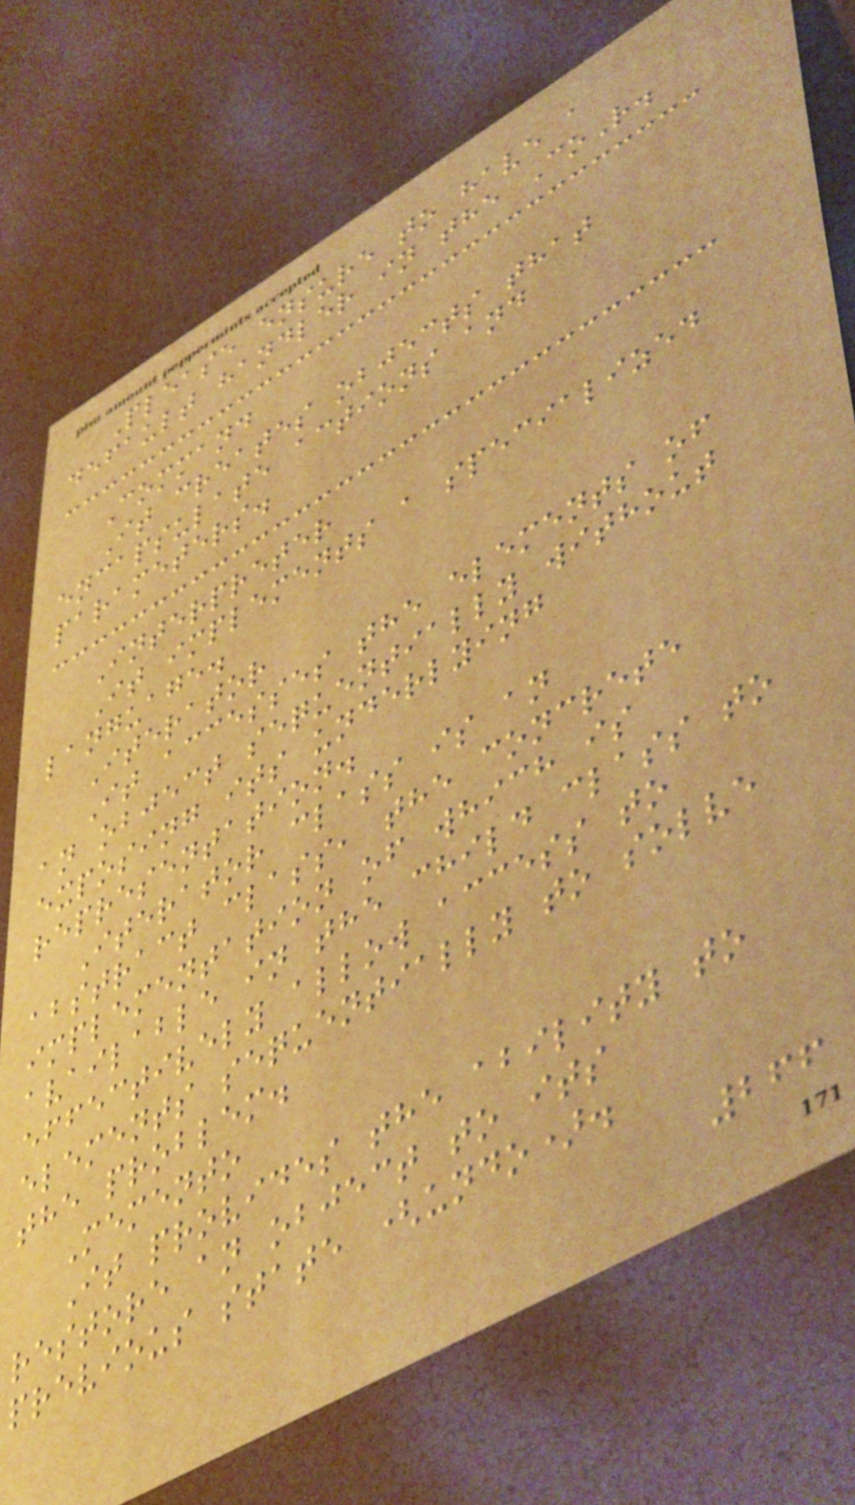Please ensure to have a
default handler in the CoR.
Command
It creates objects that
encapsulate actions and
parameters.
Interpreter
It implements a specialized
language.
Iterator
It accesses the elements of
an object sequentially without
exposing its underlying
representation.
Iterator class is an
abstract class, the concrete
implementation of which is
available in the child class to
effectively allow access to
elements sequentially to solve
the problem.
Memento
It provides the ability to
restore an object to its
previous state (undo).
266
